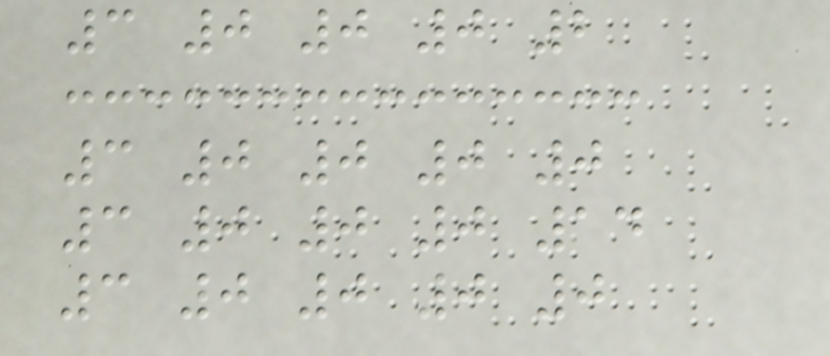3 0 0 0 2
3 0 0 0 0
3 0 0 0 14
3 0 0 0 0
